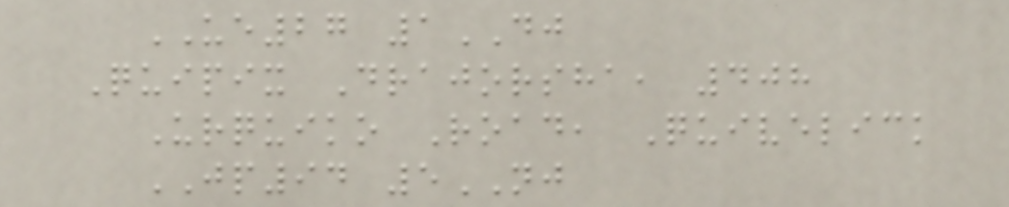UE27 1DJ
Quipix Drajorsha, 408
Urquiko Road, Quivelick
JP94 5NJ
